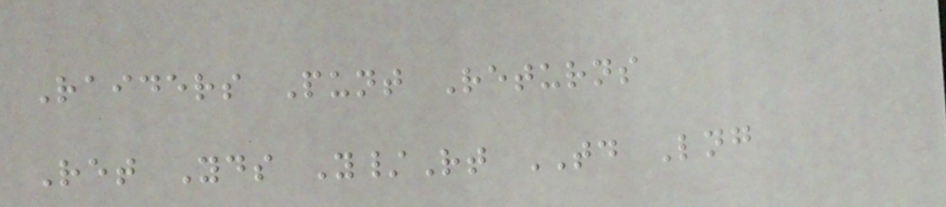Raiders Punt Returns
Ret Yds Y/Rt TD Lng
